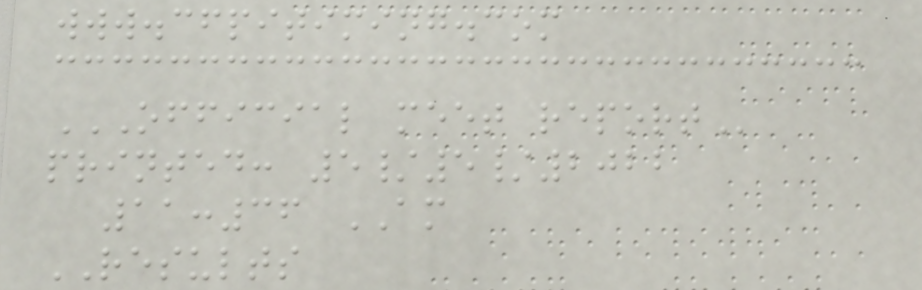www.cfpitiming.com
OFFICIAL MEET REPORT
printed: 5/5/2022
11:36 AM
RESULTS
